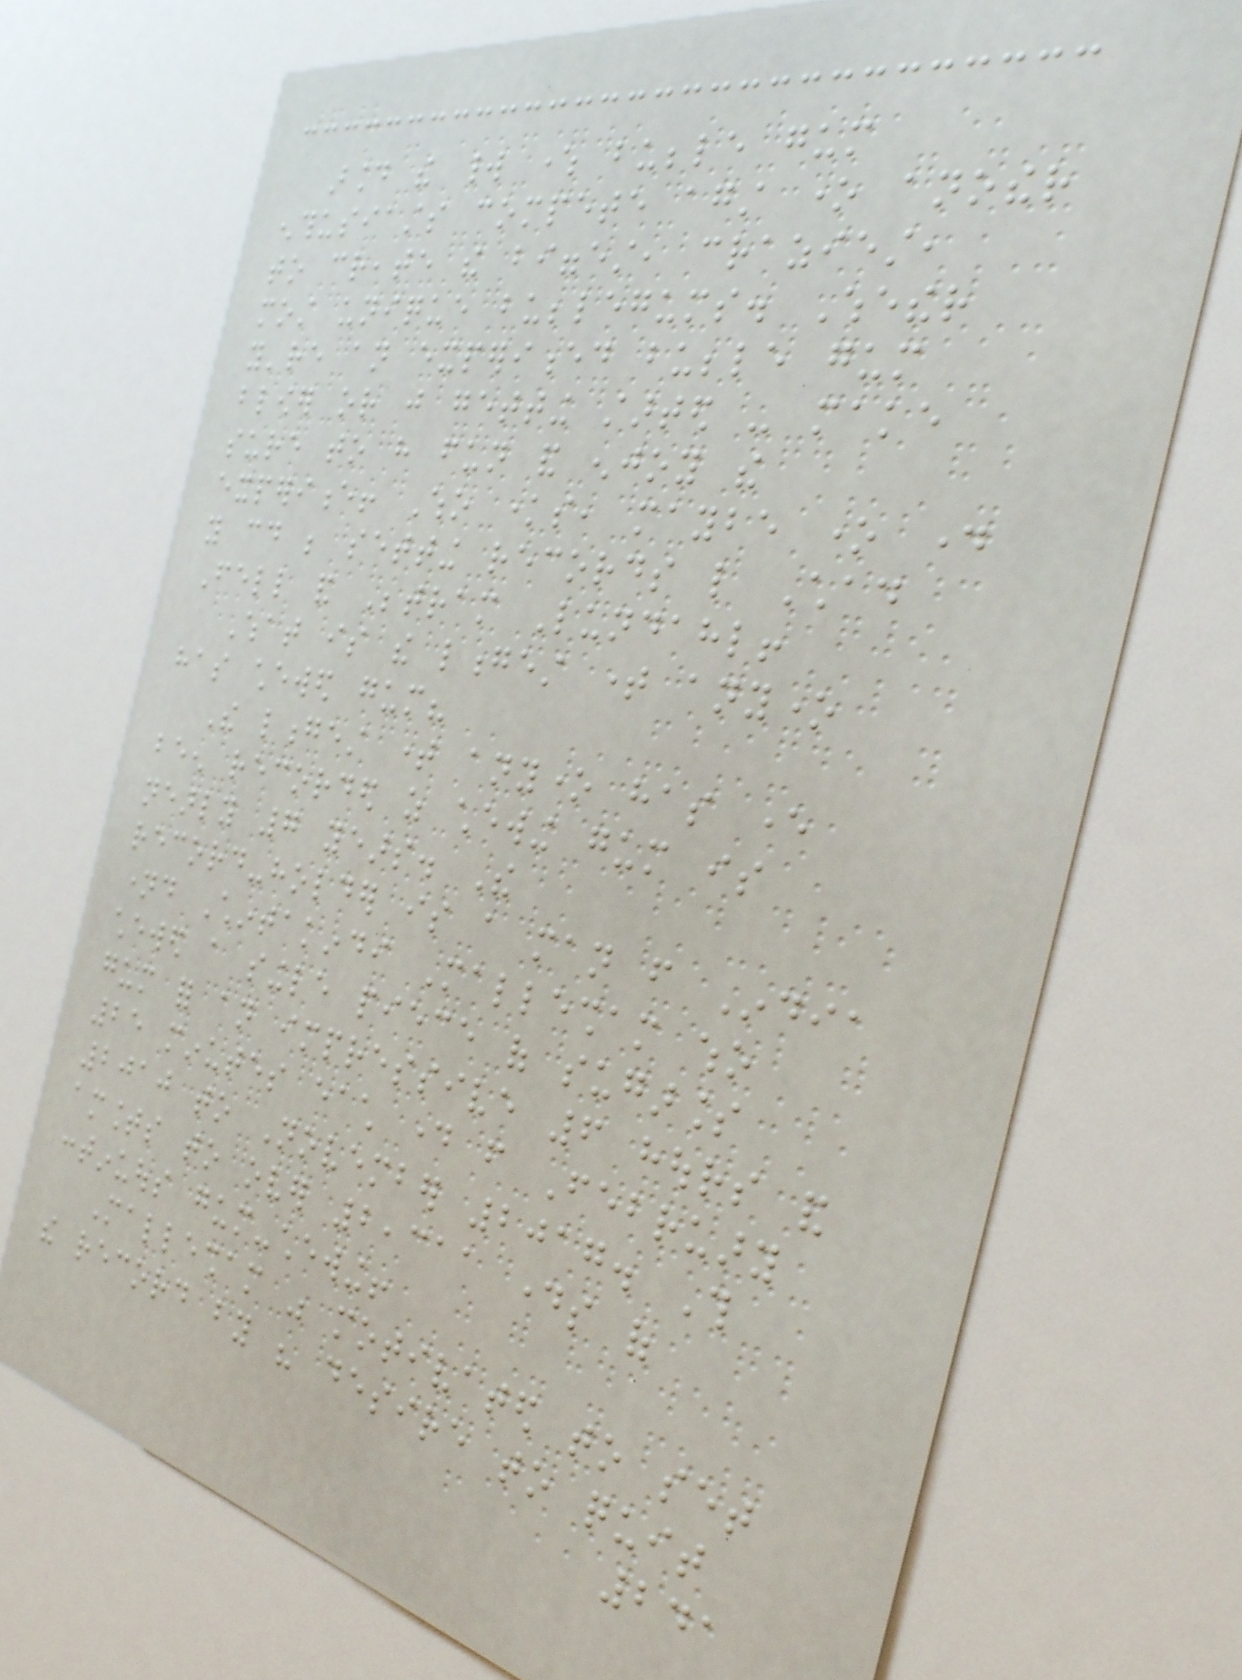around the world where bubble gum
enthusiasts compete against one another
to create the biggest, craziest,
most unique bubblegums. Whether
you're an experienced bubble gum
blower or just getting started - make
sure to have fun and enjoy the
experience! Who knows, maybe one day
you could be setting records like Chad
Fell and Betram Lundahl!
What is the longest time anyone
has chewed gum?
The longest time anyone has ever
been recorded as chewing gum is
nearly 7 years. The
record-holder is a man from India
named Chintakindi Mallesham who
chewed a single piece of sugarless
gum for an impressive 6 hours and
25 minutes each day from February
2010 to November 2017. This
amounts to over 2,311 days of
continuous gum-chewing!
Mallesham was motivated to set
the record by his desire to quit
241
